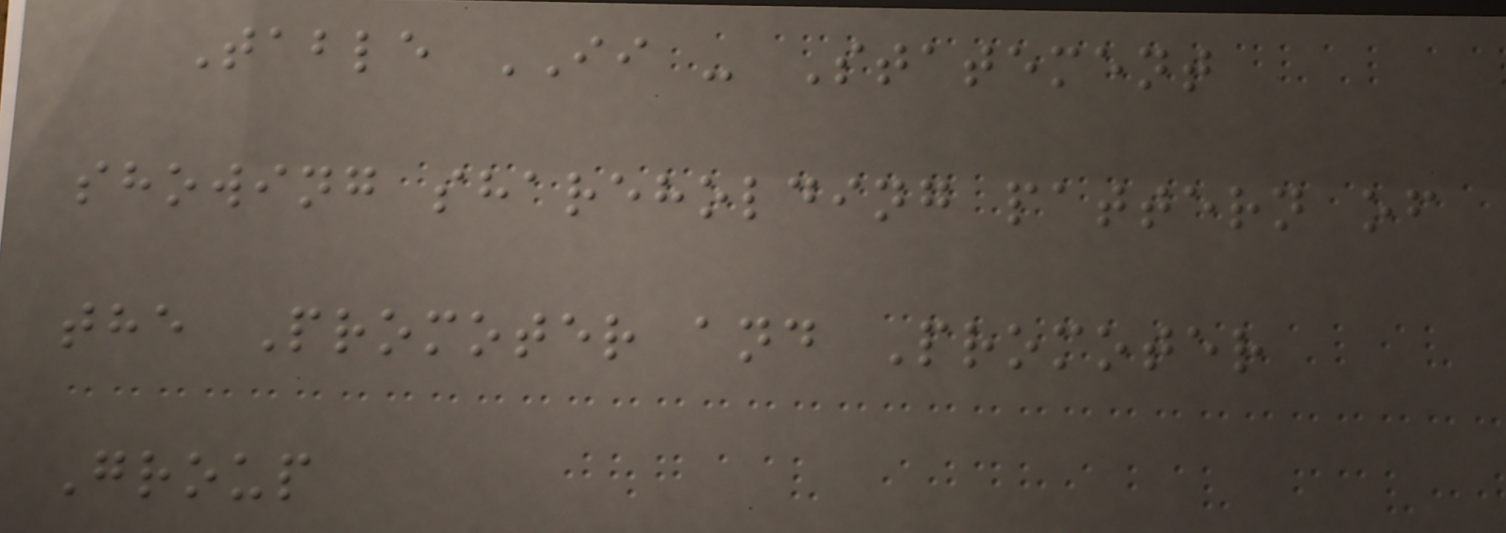Table II - Statement
showing shareholding pattern of
the Promoter and Promoter
Group
